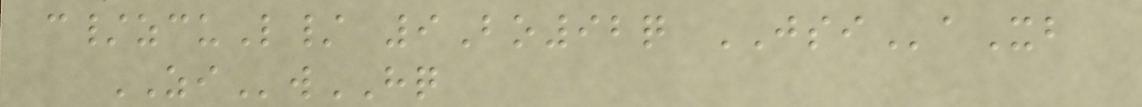c/zcuL/ 9Bo92q JSIaXb
ZIwHQ
